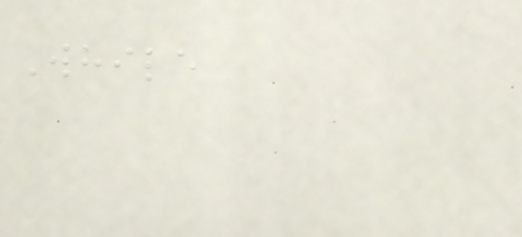While
